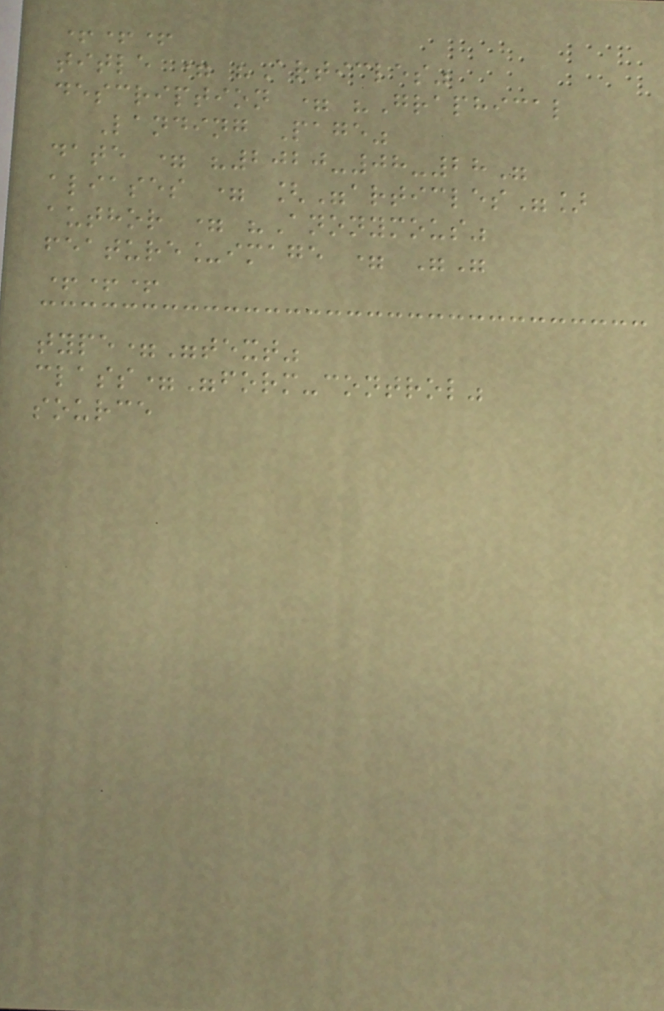+++
title = "Articles"
description = "Graphical
Landing Page"
date = "2020-08-28"
aliases = ["articles"]
author = "Anonymous"
feature_image = ""
+++
type="text"
class="form-control"
source
